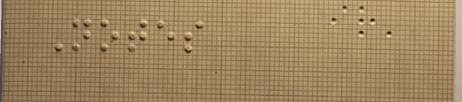Notes
